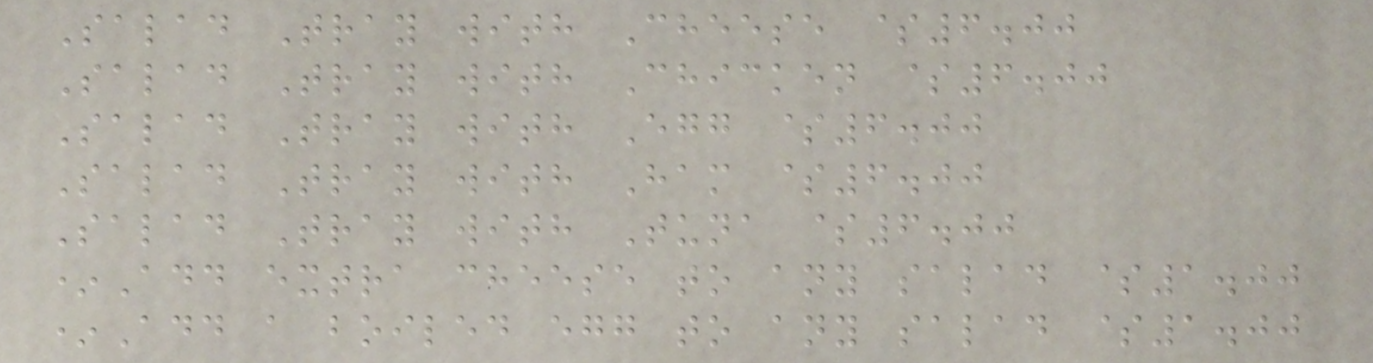Salad Tray with Cheese $6.00
Salad Tray with Chicken $6.00
Salad Tray with Egg $6.00
Salad Tray with Ham $6.00
Salad Tray with Tuna $6.00
*Add extra cheese to any salad $1.00
*Add a boiled egg to any salad $1.00
